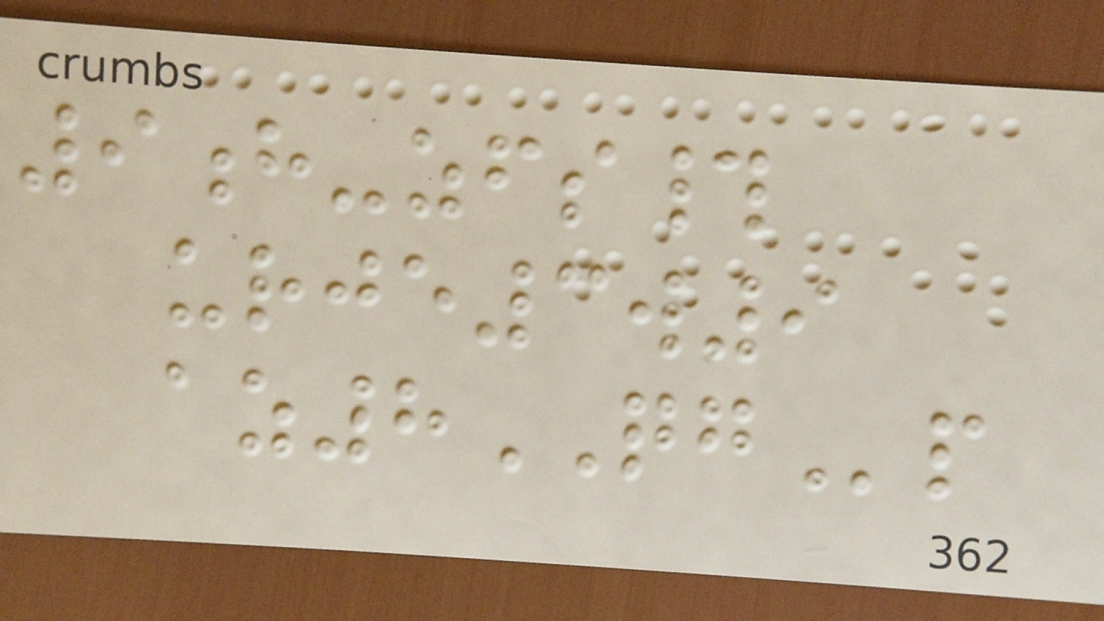9h-zfs#
urje3w9
az8QGp
